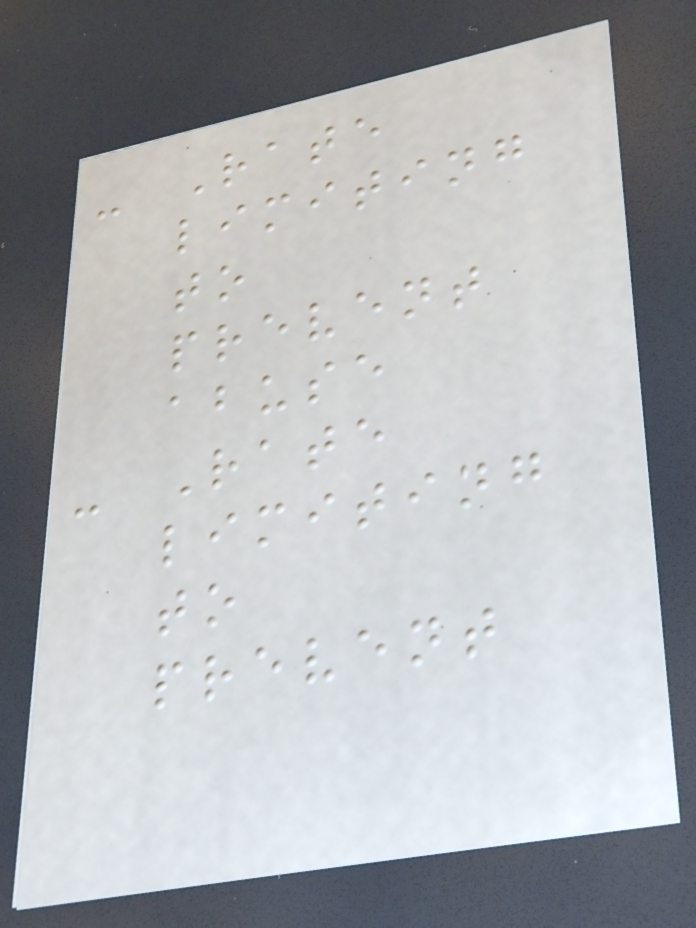- Rate
limiting
to
prevent
abuse
- Rate
limiting
to
prevent
